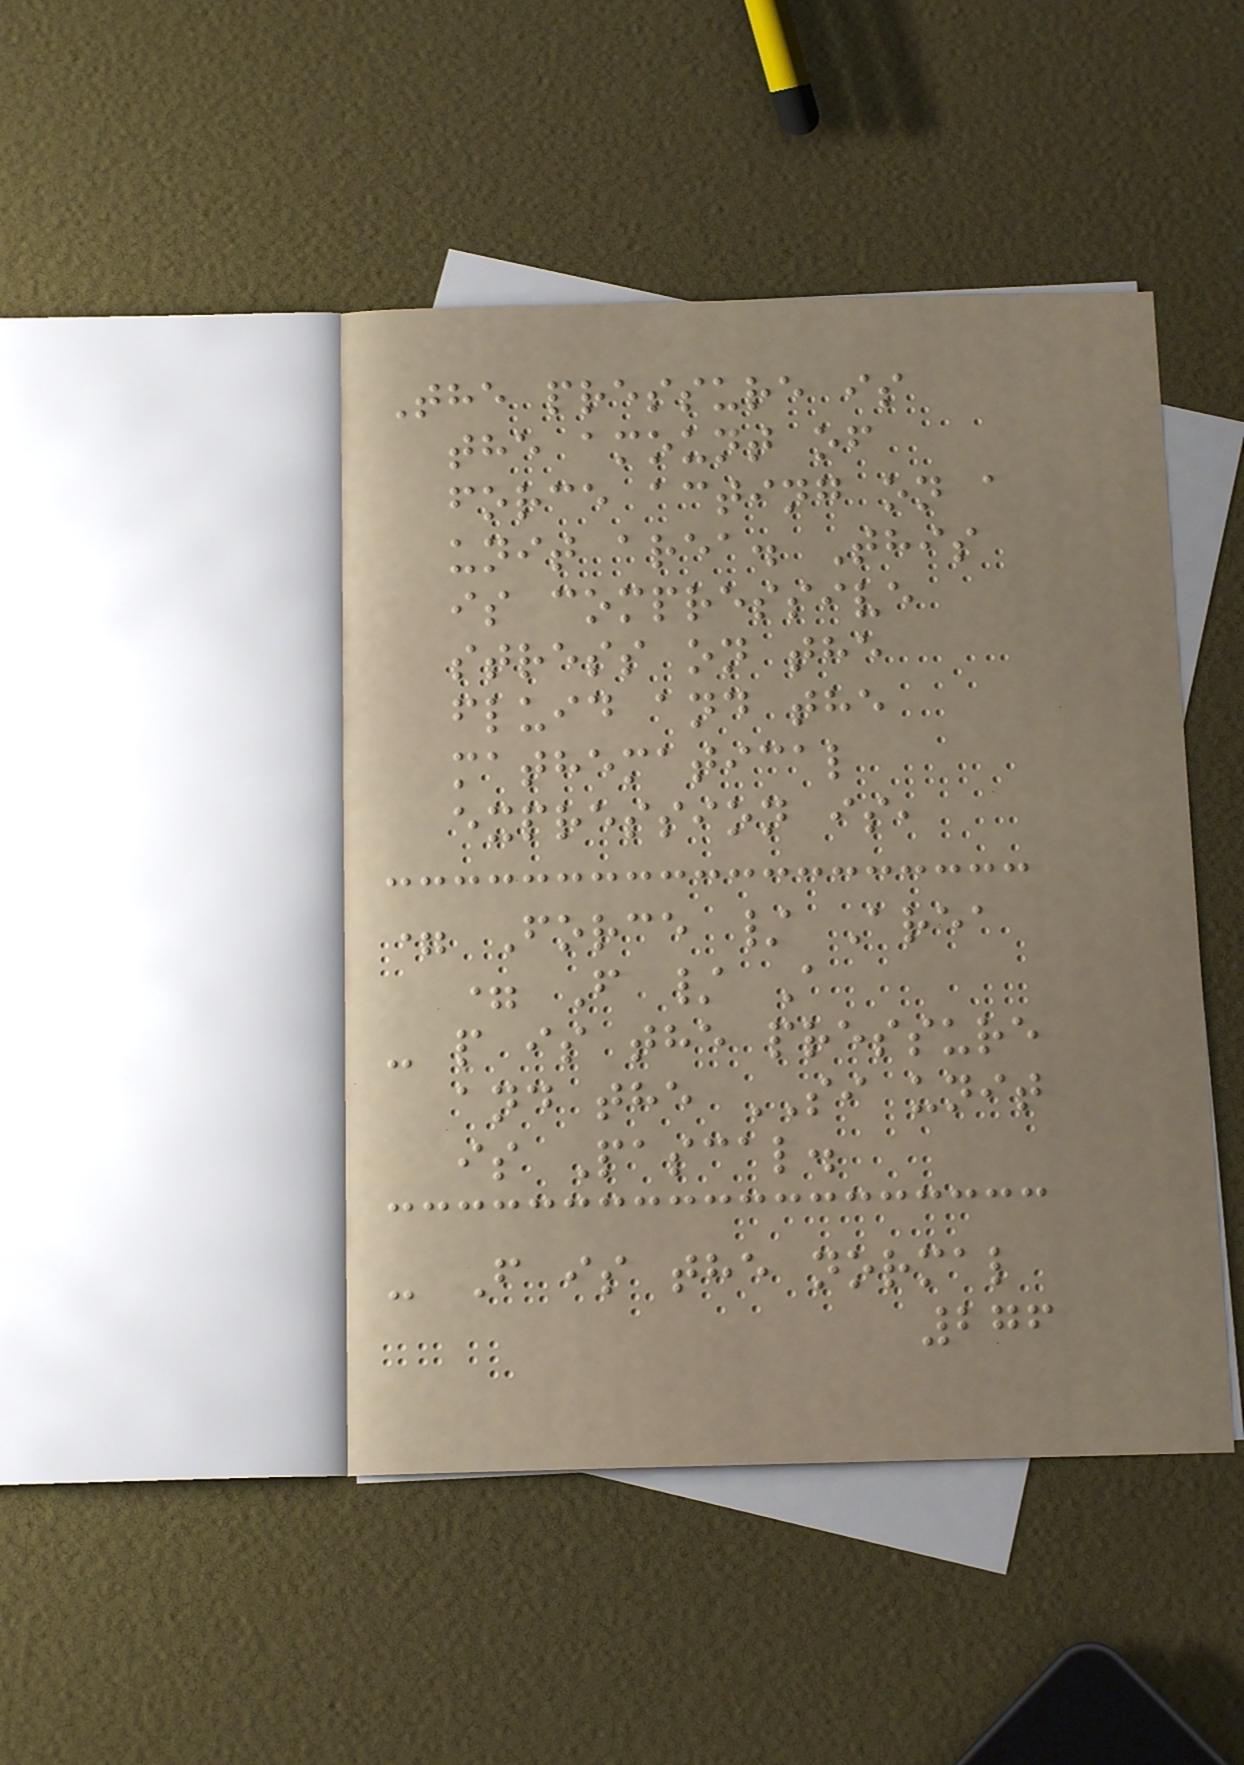The pressure is
the amount of
force acting on a
unit area. This
is compressive
stress on the
fluid and the
mathematical
expression is,
= Force / Area
= F / A
- p is the pressure
and the SI unit
is Pascal.
- F is the normal
276
